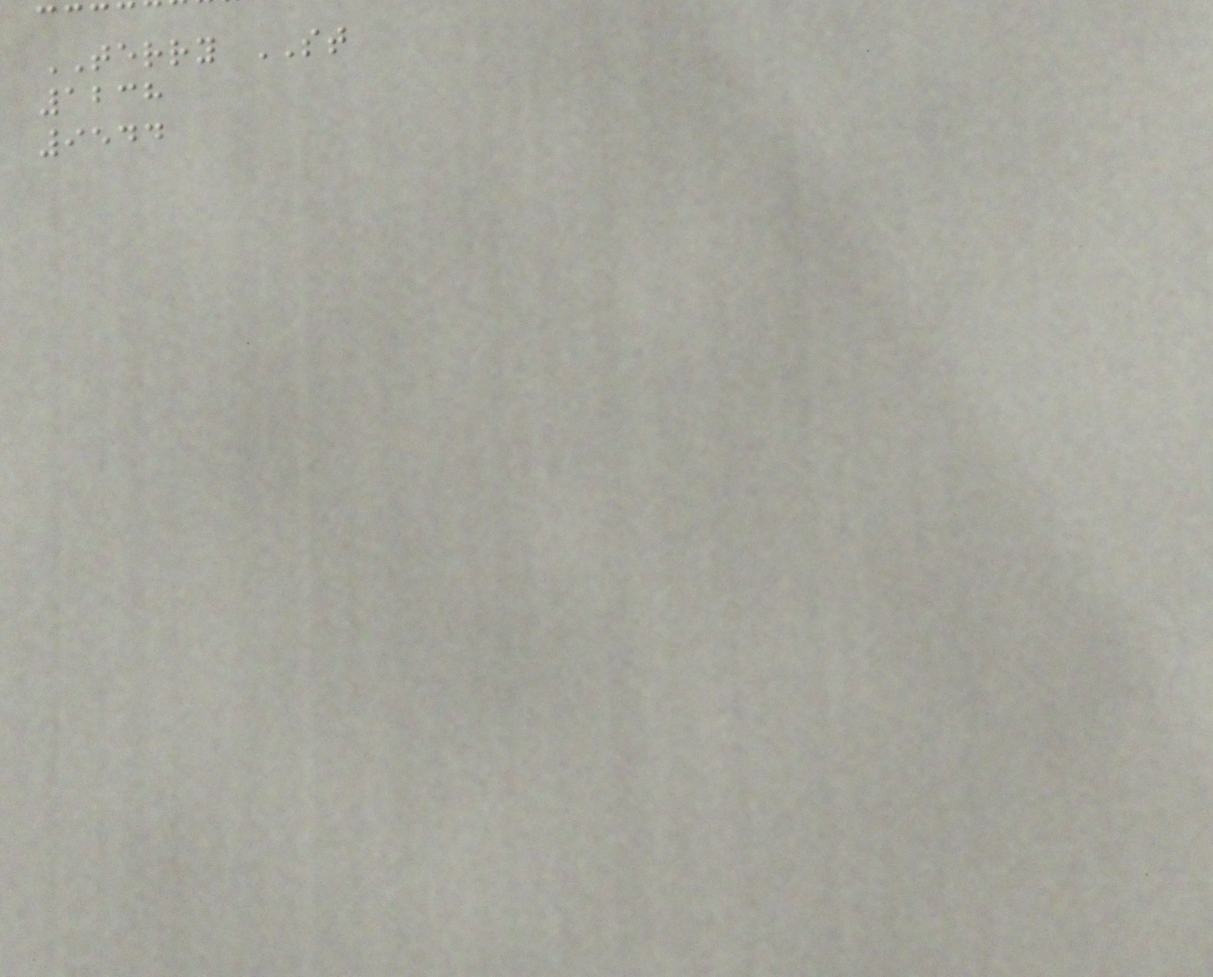TERRY ST
1238
9544
